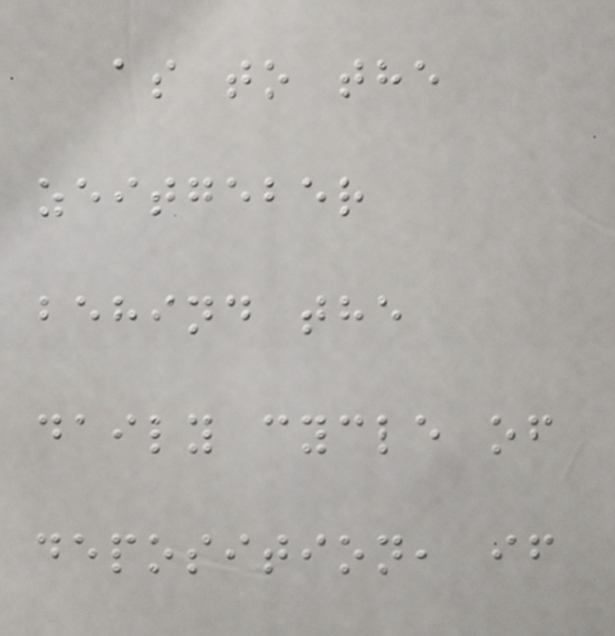as to the
zeitgeber
behind the
daily cycle of
deposition, if
